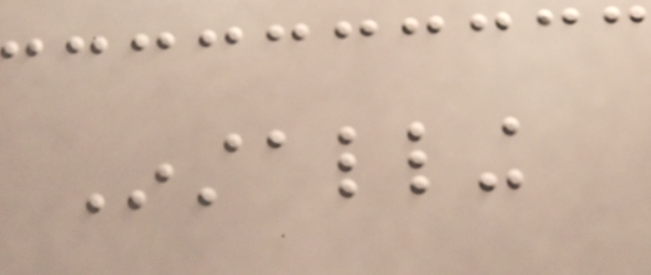Installing
